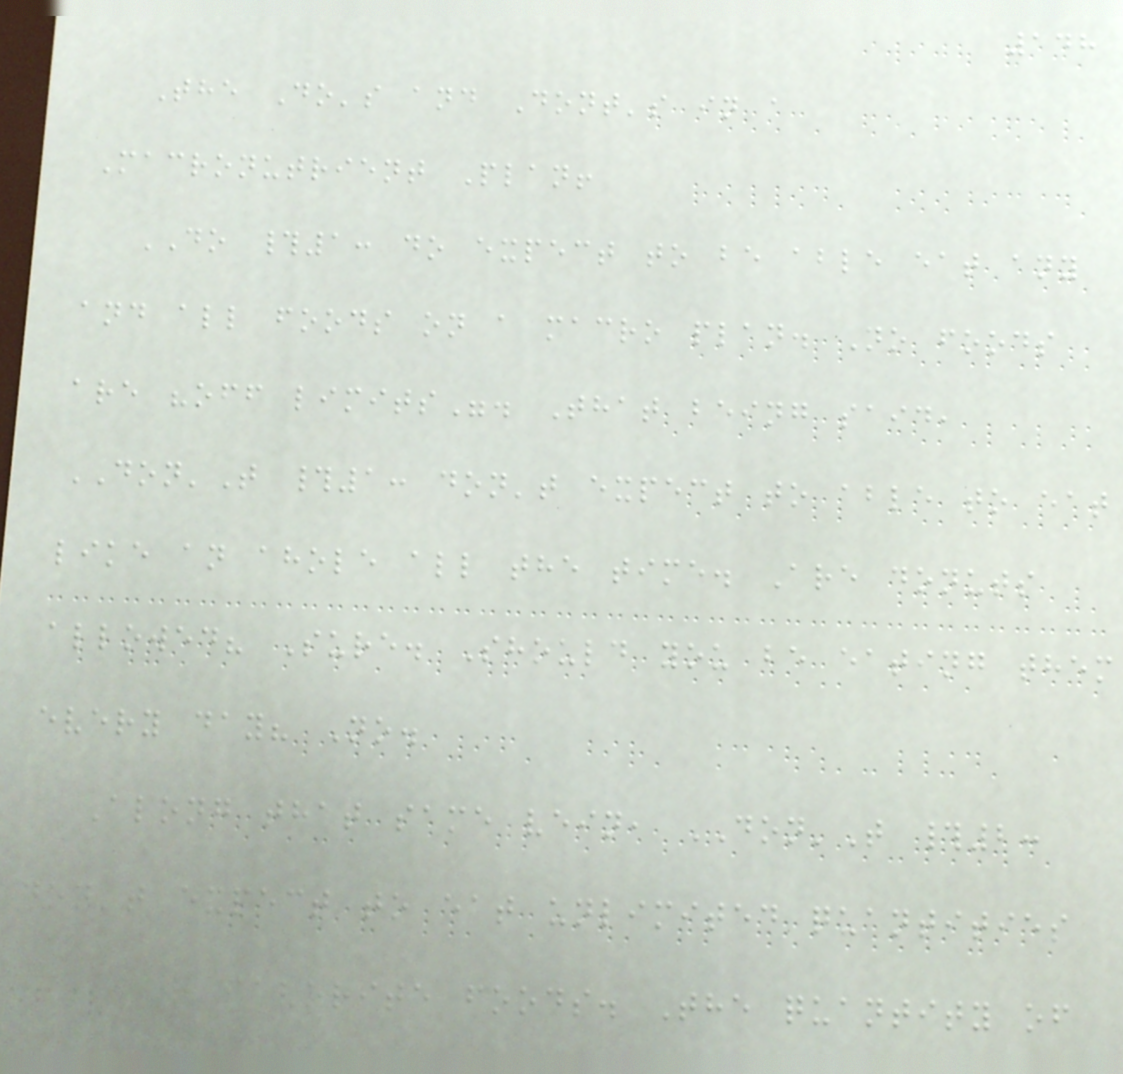148
The Do's and Dont's in a
Macronutrient Plan!
DO #1: do expect to be able eat any
and all foods on a macro plan. No foods
are "off limits". That being said,
DON'T #1: don't expect to able to eat
like an ahole all the time. Are donuts
allowed? Sure. Should you be eating them
every day? No.
Along that same vein, DON'T #2:
don't expect to eat unlimited quantities
of your favorite foods. The quantity of
